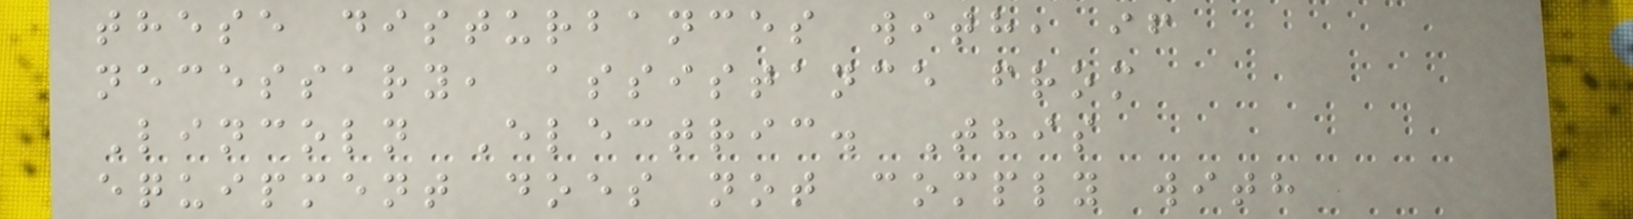these disturbances with, if
necessary, assistance from
Lincoln Electric. This
equipment does not comply with
